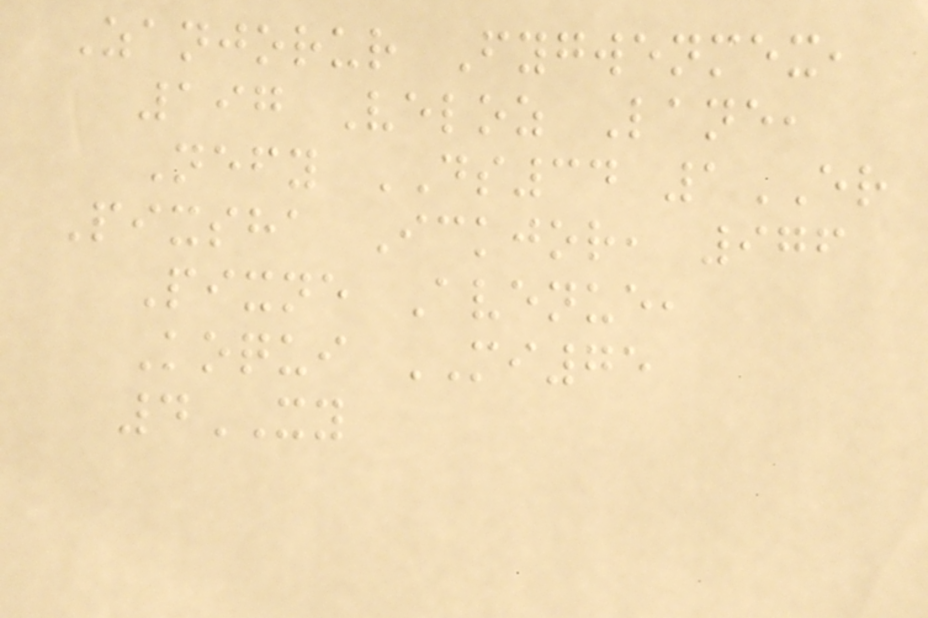Zanjorur Fygwenmex,
197 Veloz Lane,
Nefy DS34 1ER
Pixsha Ickjor, 976
Pixne Avenue,
Koqui MI75
4XY
